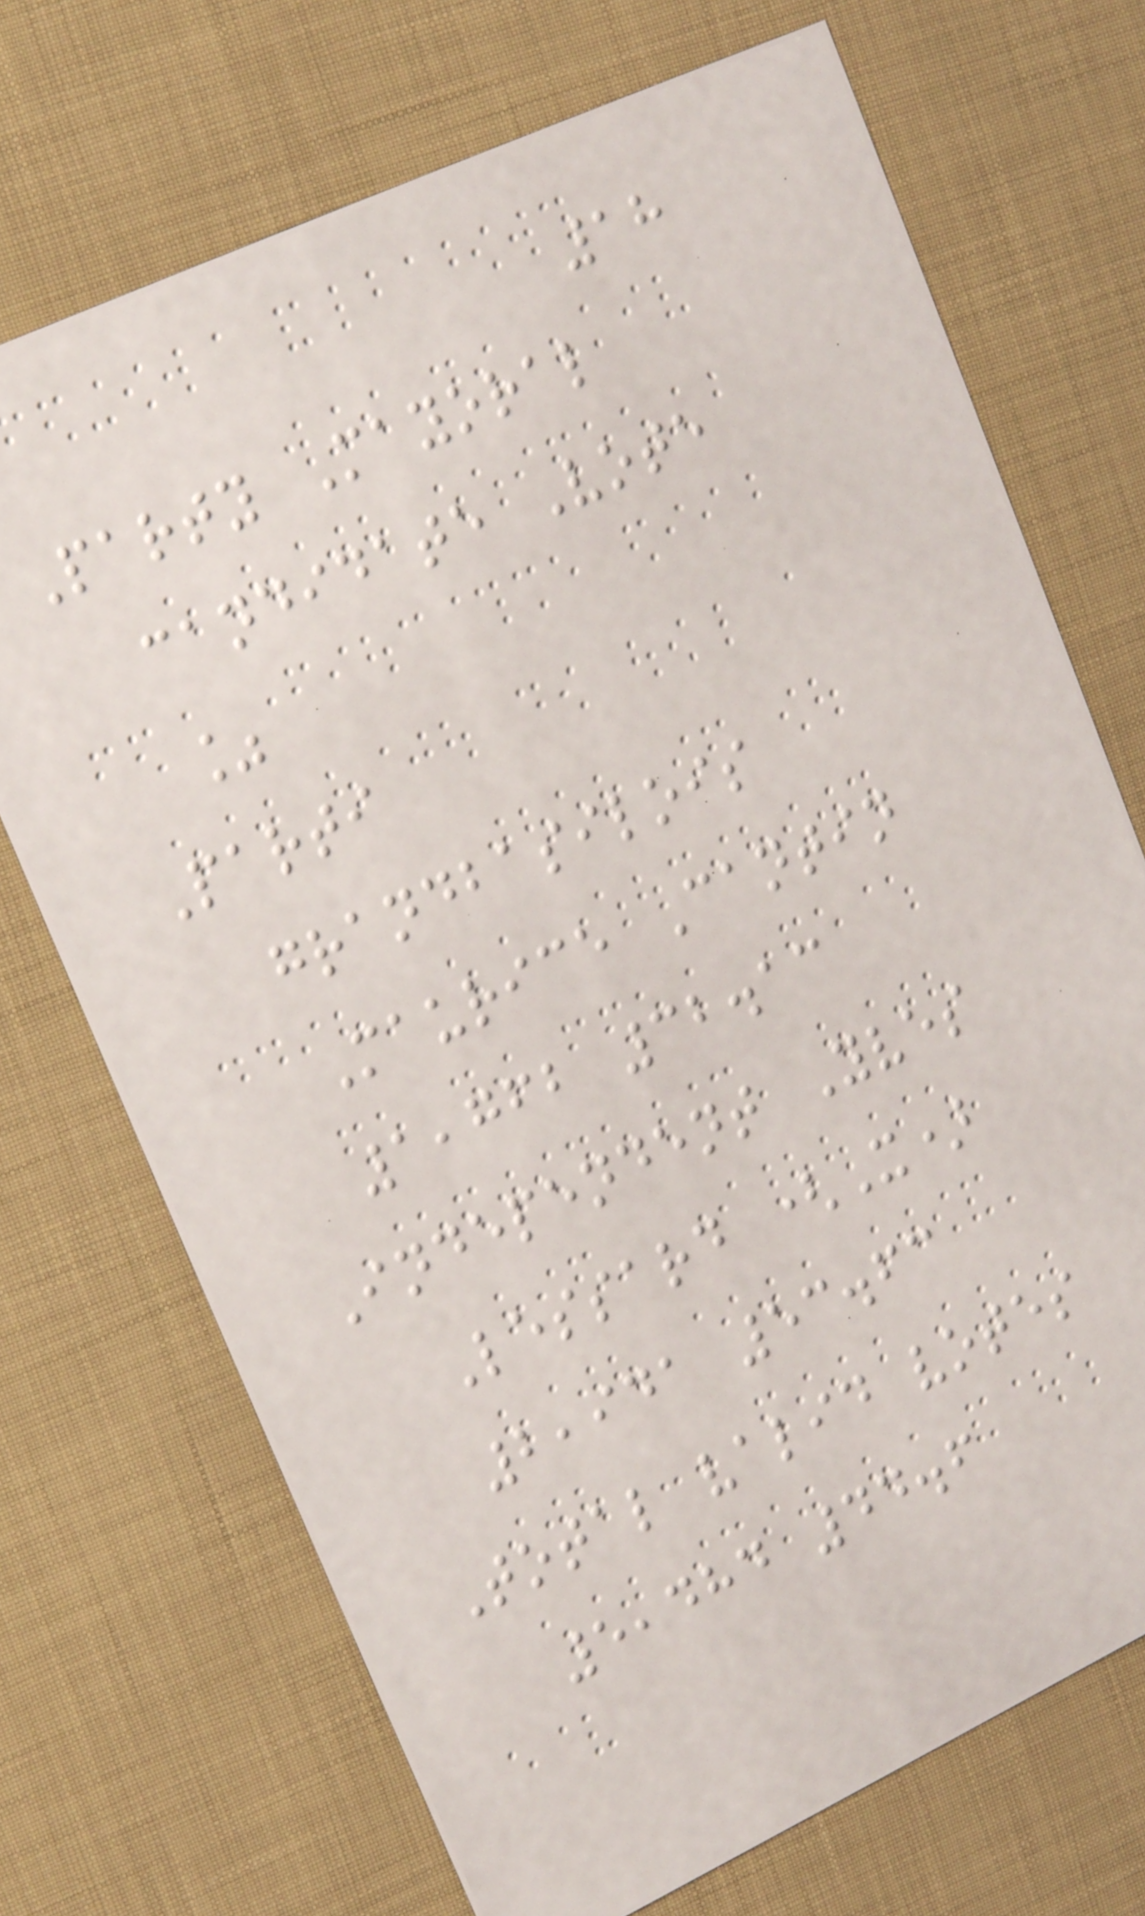18
Party Mayoral
candidate Vote
%
Parti
grandbasilois
Maurice Cantin
1,762 32.13
Independent Yves
Lessard (X)
2,941 53.63
Total valid votes
5,484 44.6
